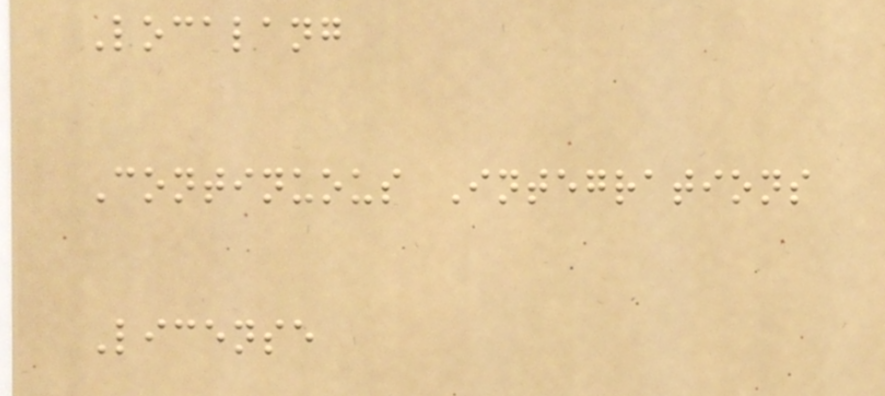Localang
Continuous Integrations
License
